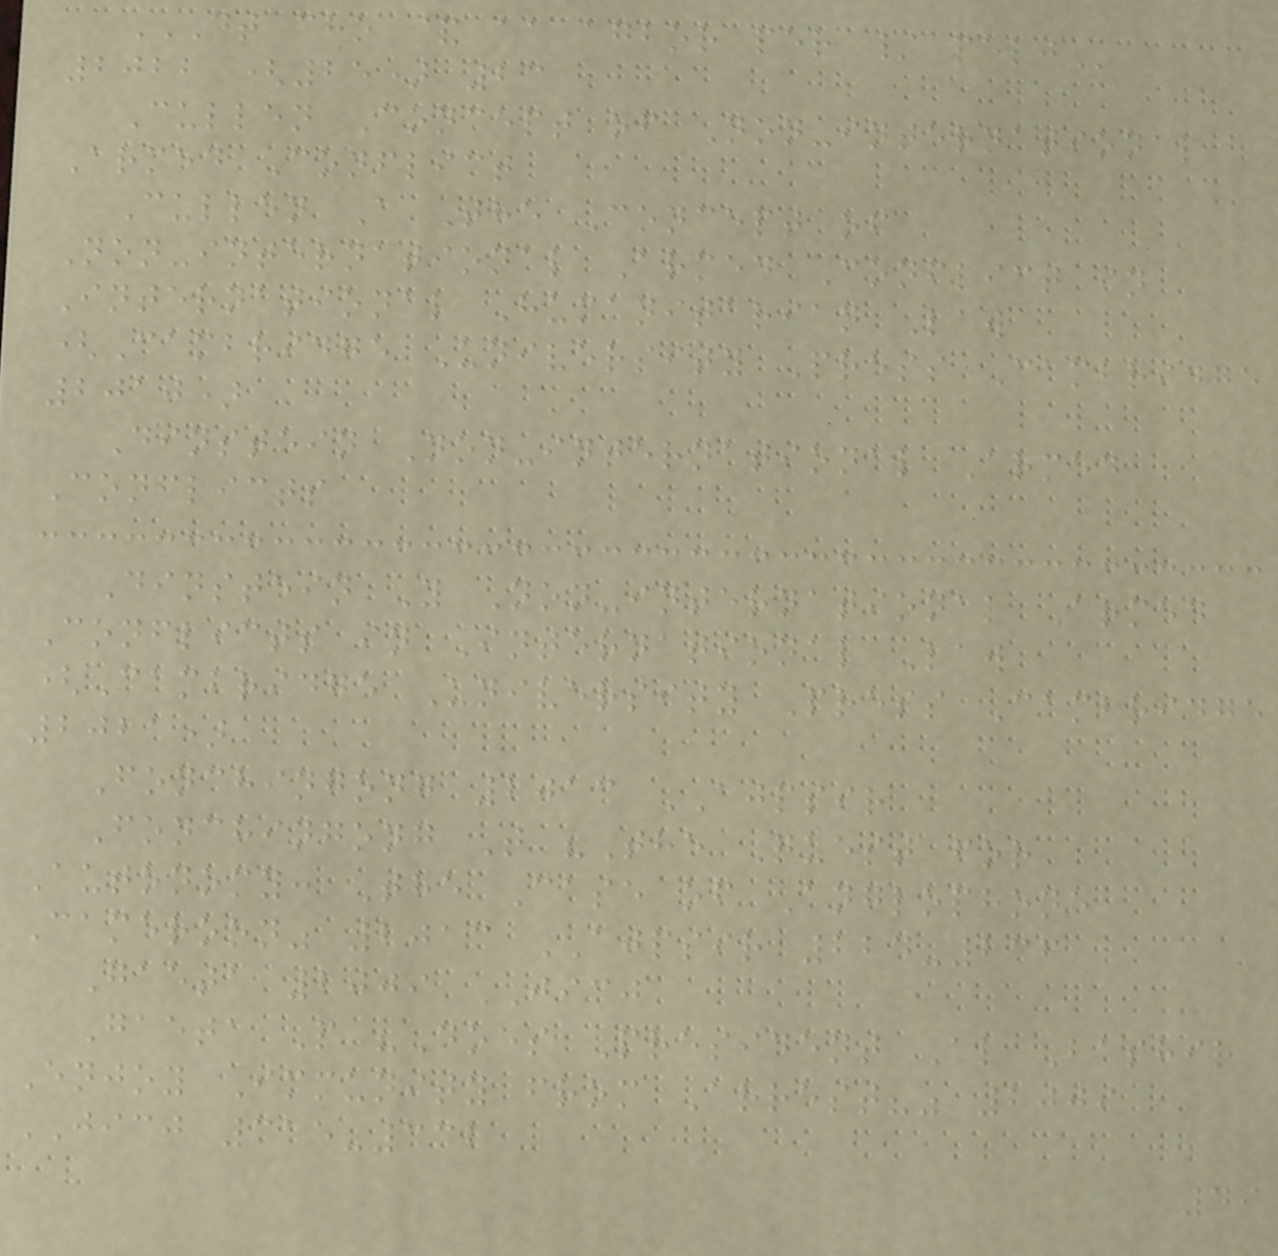DT CHO & AA AGBOR PER / PELJ
2022 (25) 23
Cullen Concept of Non-international
Armed Conflict
Cullen A The Concept of
Non-international Armed Conflict in
International Humanitarian Law
(Cambridge University Press Cambridge
2010)
Dinstein Non-international Armed
Conflicts
Dinstein Y Non-international Armed
Conflicts in International Law
(Cambridge University Press Cambridge
2021)
Fonchingong 2013 AJPSIR
Fonchingong T "The Quest for
Autonomy: The Case of Anglophone
Cameroon" 2013 AJPSIR 224-236
Gaeta 2009 JICJ
Gaeta P "Does President Al Bashir
Enjoy Immunity from Arrest?" 2009
JICJ 315-332
49
